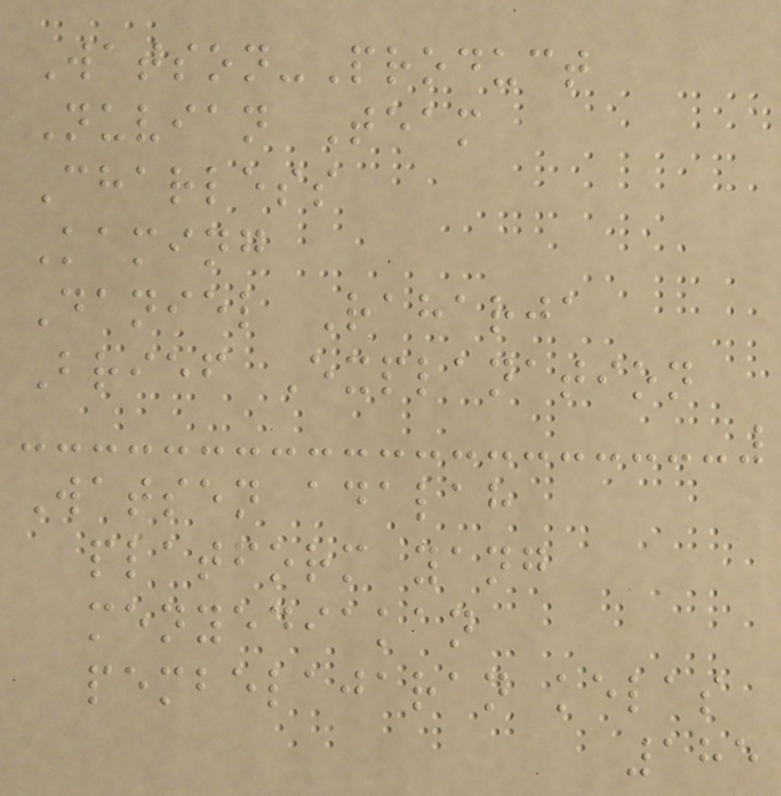Watson-Product
Nuvian Team
Charless
Kaming
Daniel Raharja
Brief Explanation
Watsen adalah
platform yang
menyediakan
pembelajaran kelas
185
